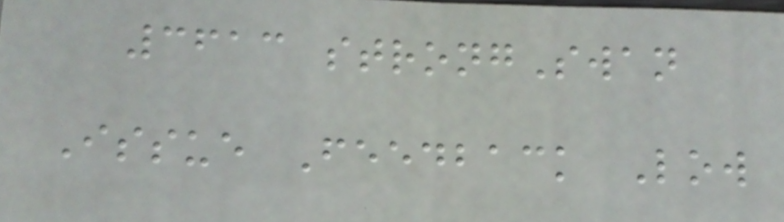3613 strongSwan
Issue Feedback Low
